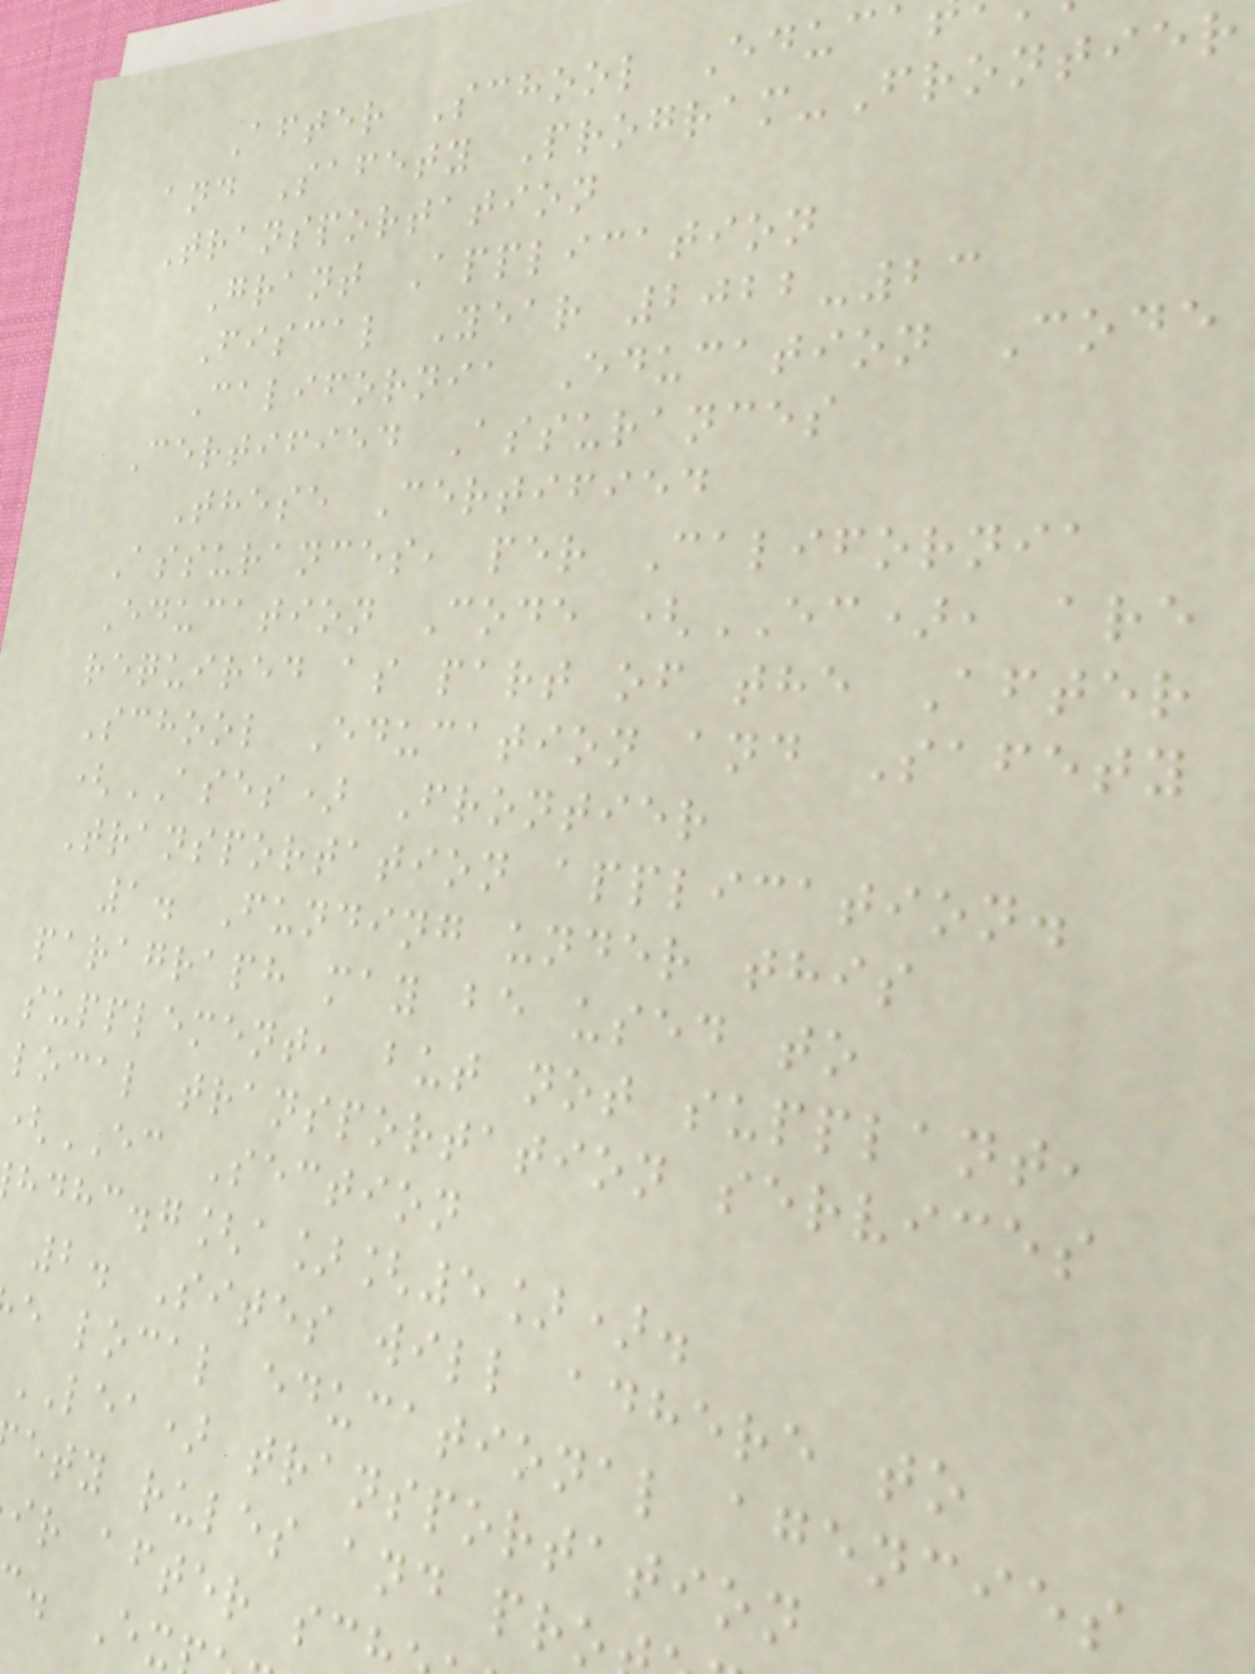After School Educ
and Safety Program-Frontier
Transportation
Grant Application
Fiscal Year 2022-23
California Education Code
Certified Assurances
These Certified
Assurances, per California
Education Code (EC), are
required as part of the After
School Education and Safety
(ASES) Frontier
Transportation application.
1. Funding under this
paragraph may be used to
supplement, but not supplant,
local transportation services
EC Section
[a][5]).
2. Sites will adhere to
e local educational agencies
LEA) transportation
ety rules and pro
ir after sc
